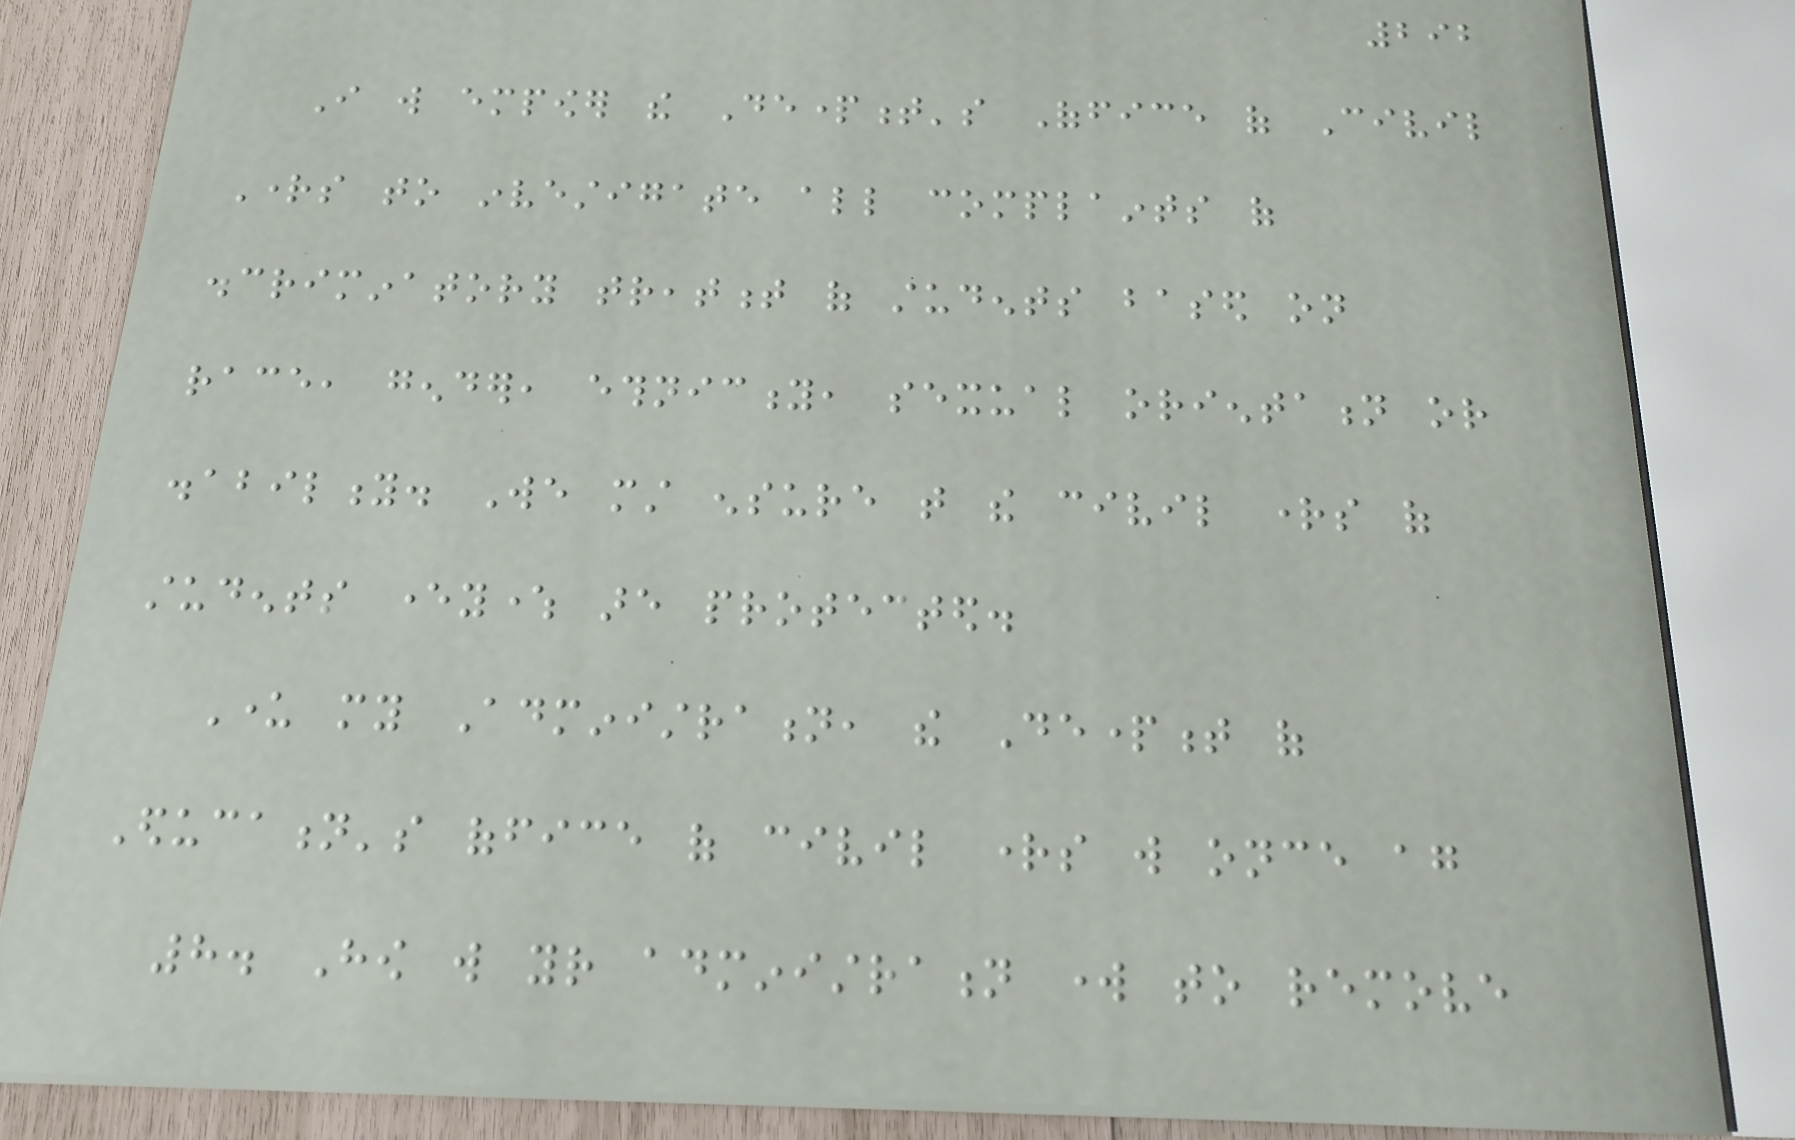292
I will empower the Department's Office of Civil
Rights to investigate all complaints of
discriminatory treatment of students based on
race, gender, ethnicity, sexual orientation or
disability. We must ensure that the civil rights of
students everywhere are protected.
Under my Administration, the Department of
Education's office of civil rights will once again
8. How will your administration work to remove
